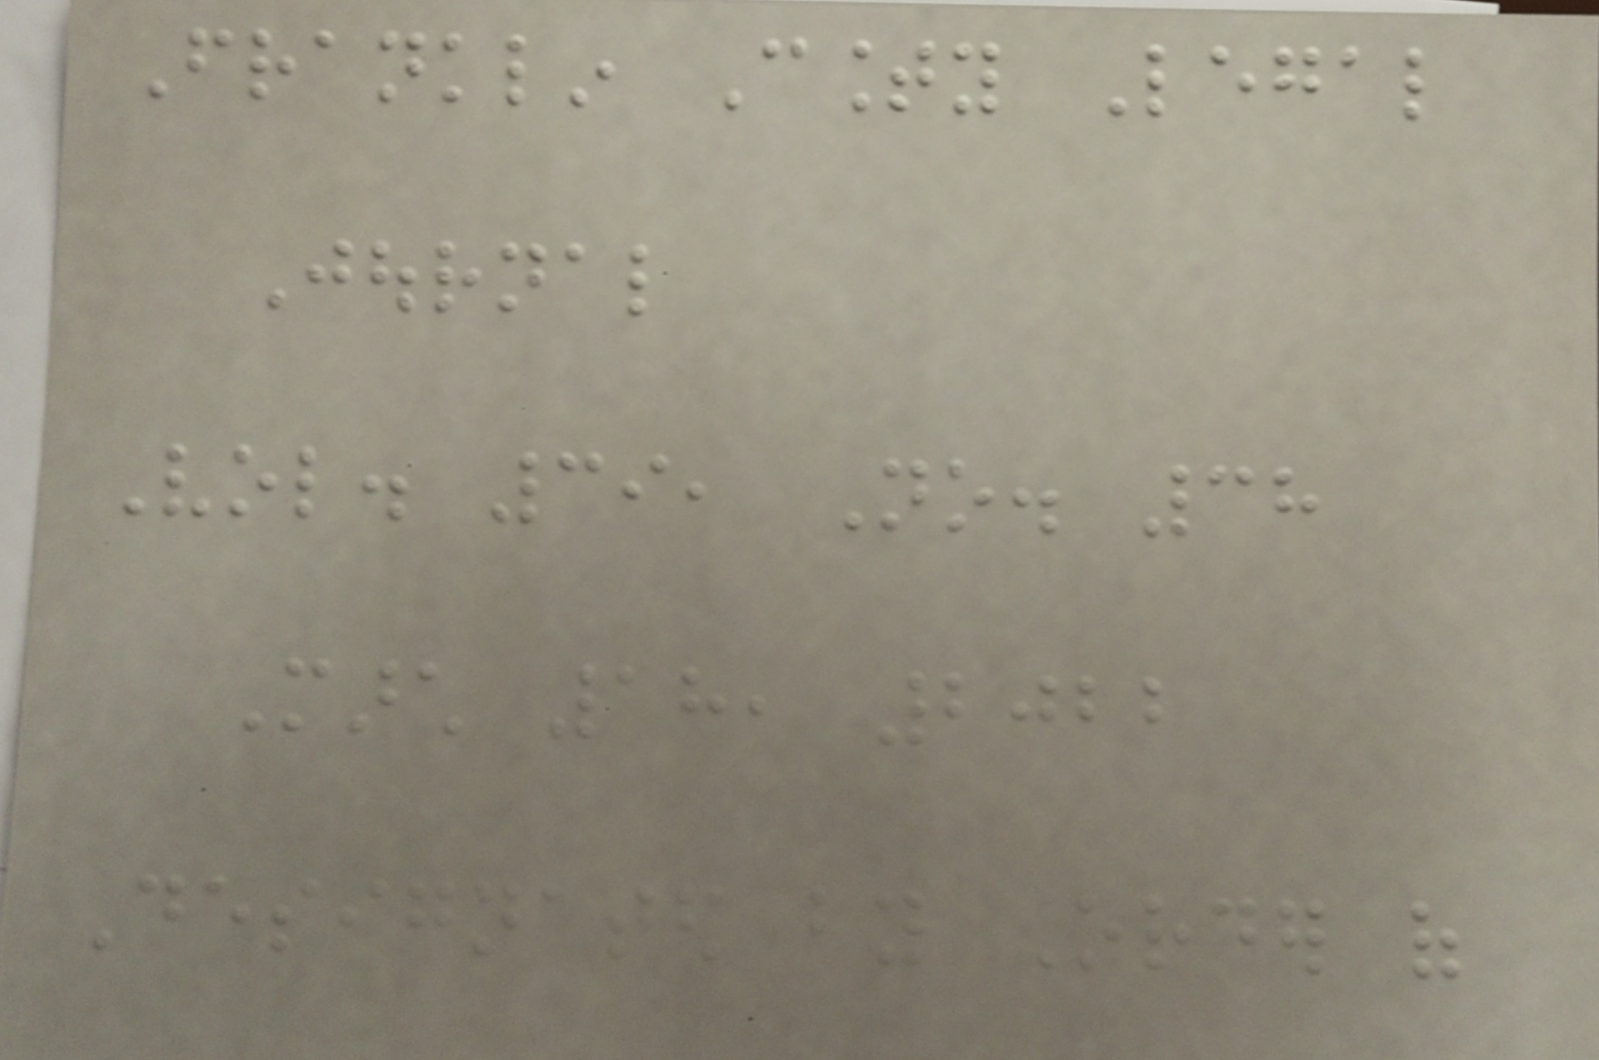Franklin County Legal
Journal
Vol. 39, No. 38
March 18, 2022
Designated by Order of
